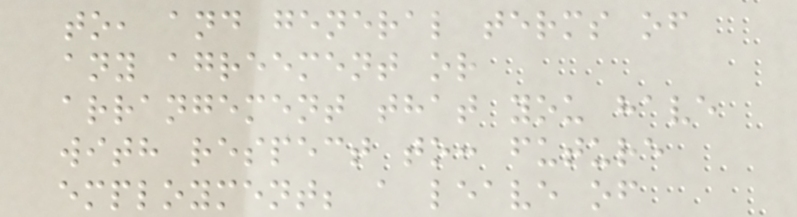to, and general terms of
any agreement or
arrangement that you have
with respect to: future
employment; a leave of
